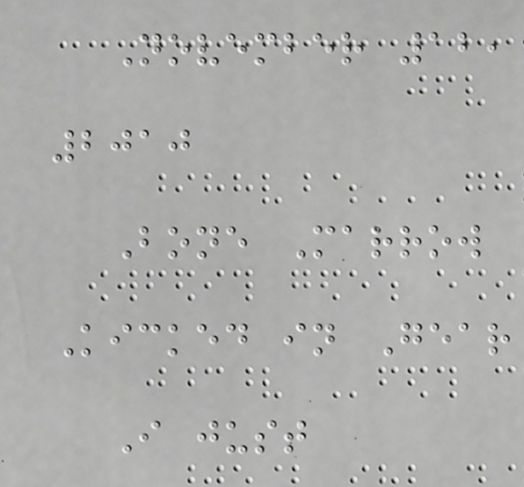November 12,
2010
Bone Marrow
Kicked in Gear
I just
